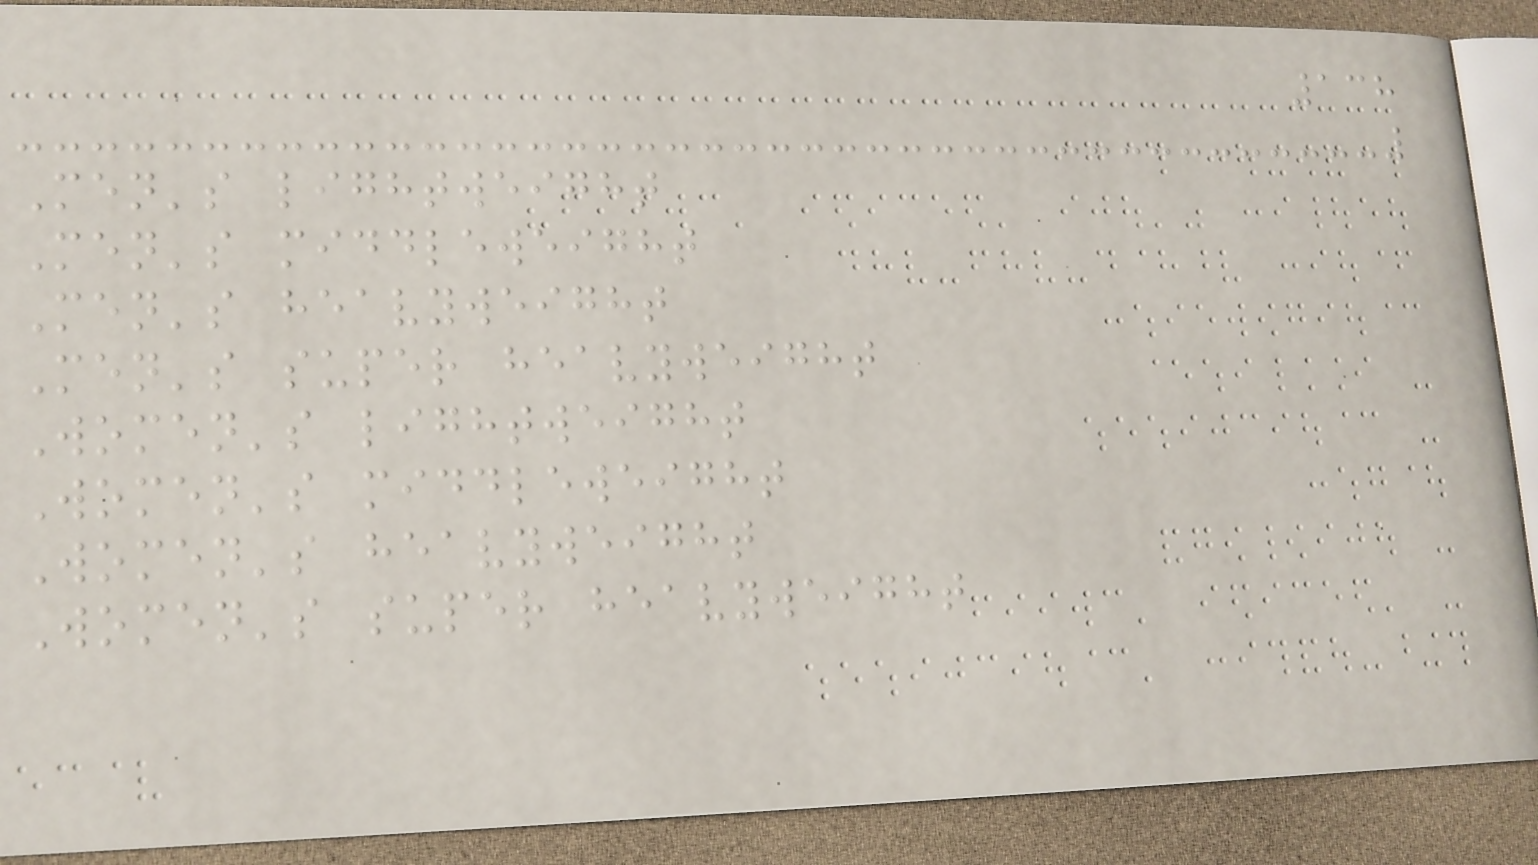138
Men's lightweight
Men's middleweight
Men's heavyweight
Men's super heavyweight
Women's lightweight
Women's middleweight
Women's heavyweight
Women's super heavyweight
